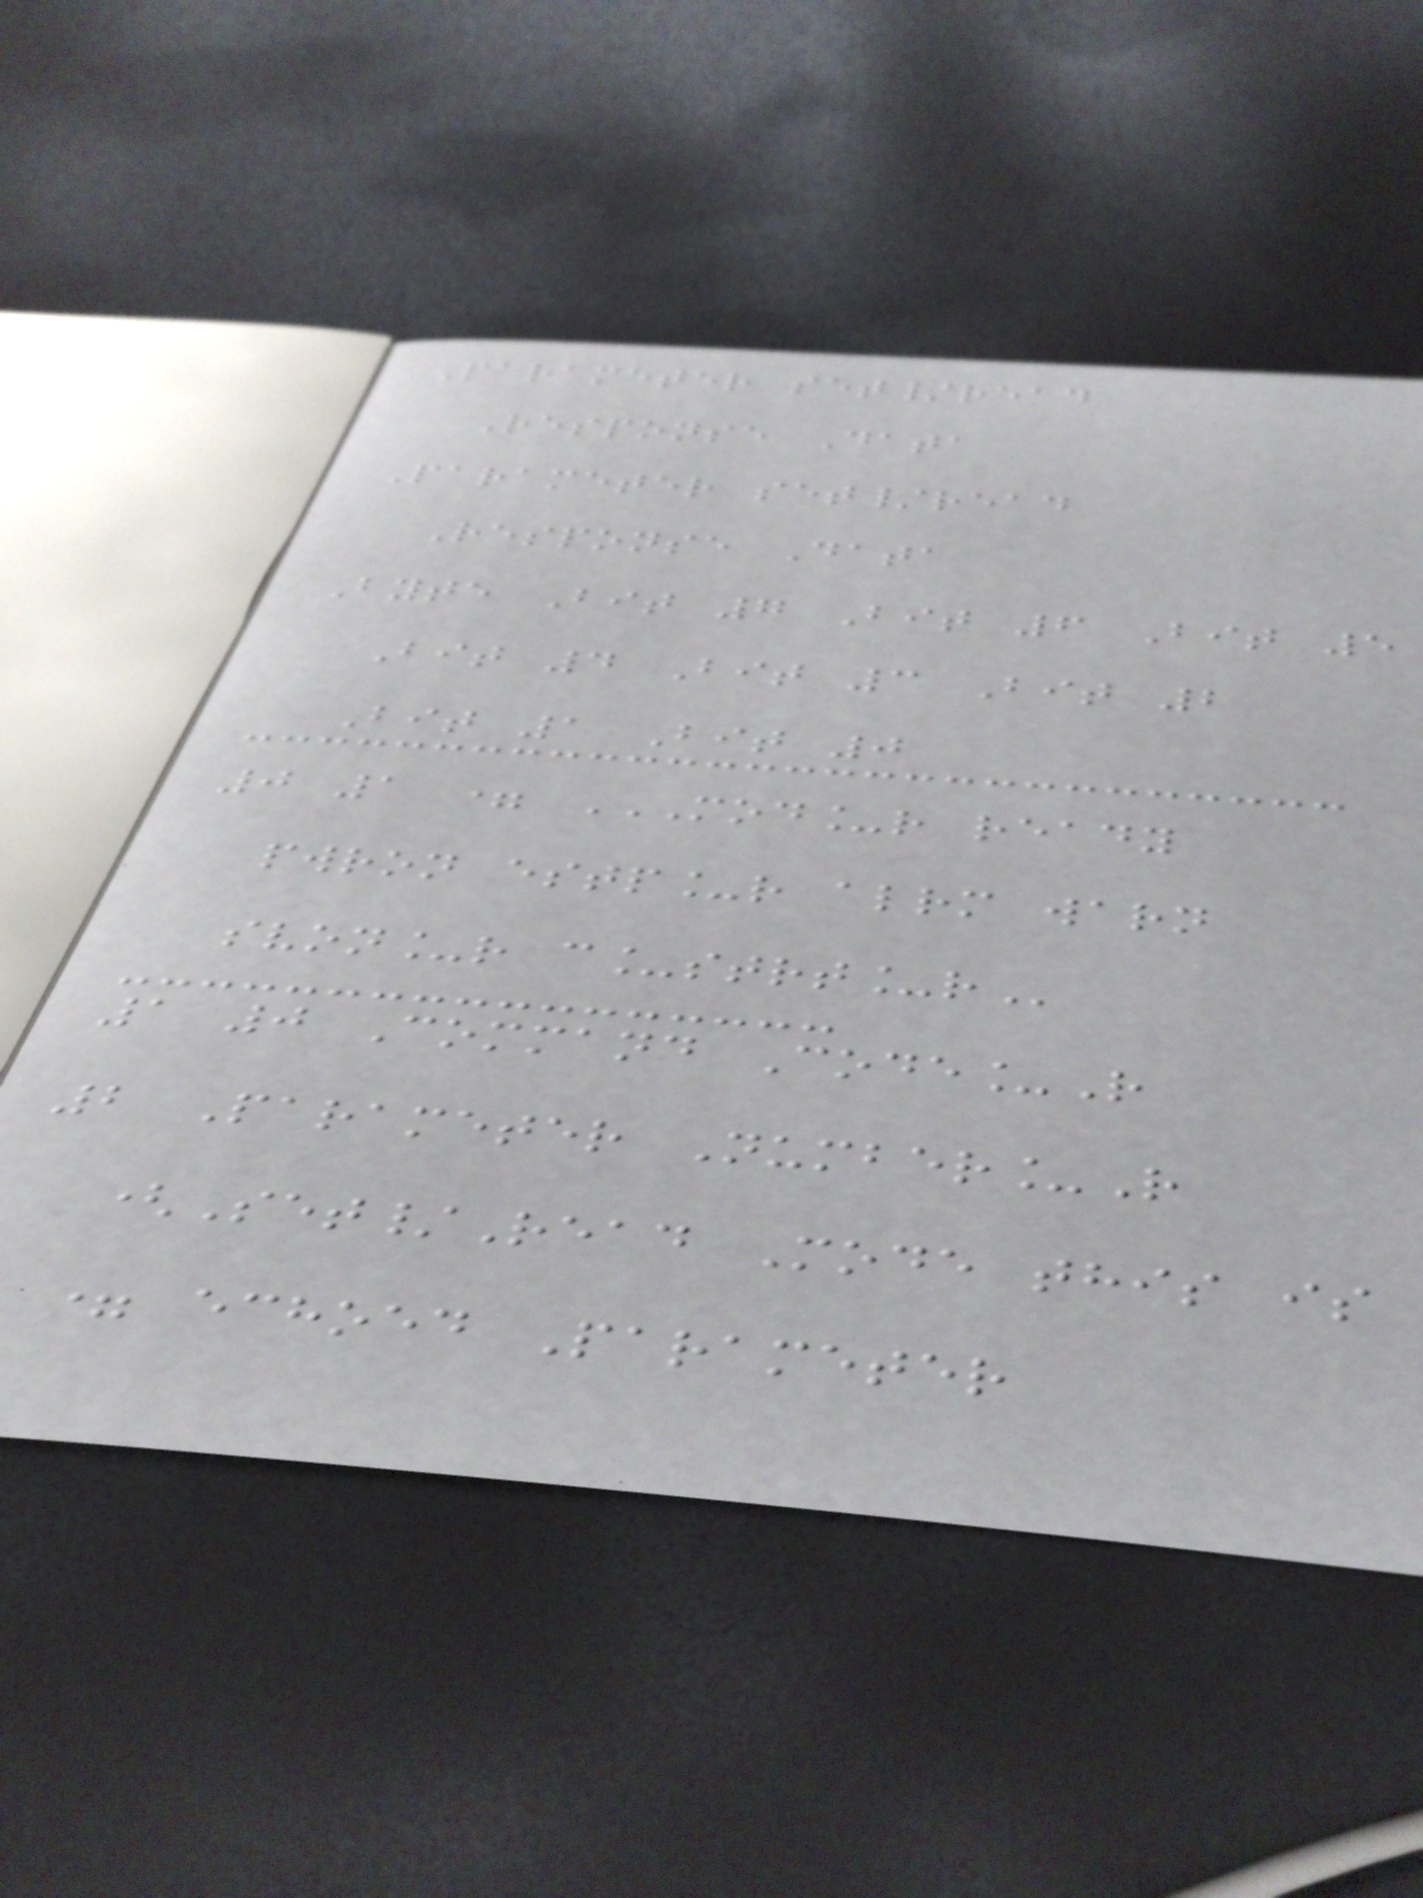Parameter set/read
Response Data
Parameter set/read
Response Data
Byte Bit 7 Bit 6 Bit 5
Bit 4 Bit 3 Bit 2
Bit 1 Bit 0
0 1 = MOD_R READY
PWRON ESTP_R ALRM WARN
SVON_R C_STRT_R
1 0 Command Code_R
2 Parameter Number_R
(Set/Read Mode this is
= echoed Parameter
